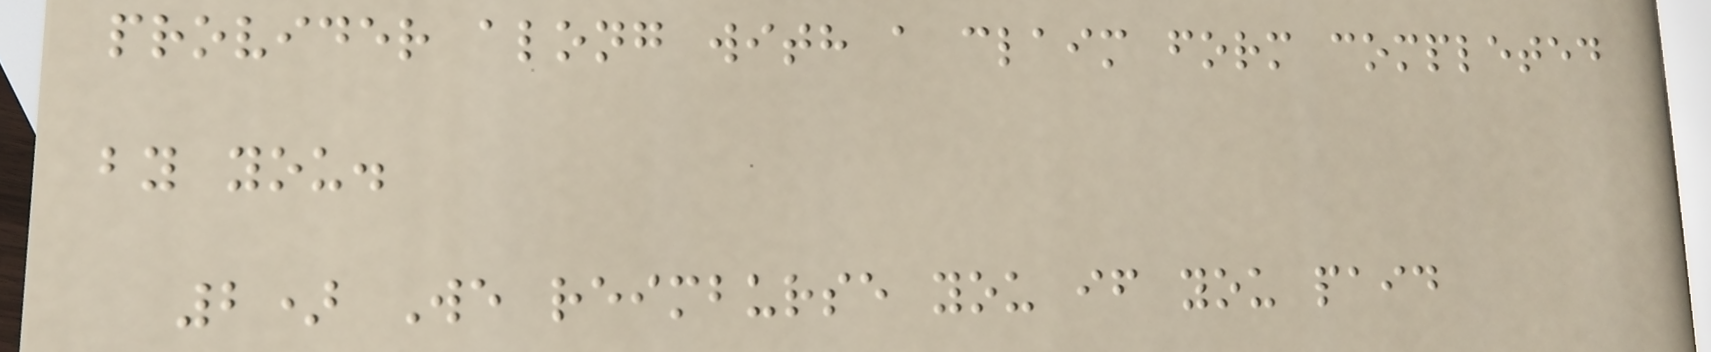provider along with a claim form completed
by you.
2) We reimburse you if you paid
